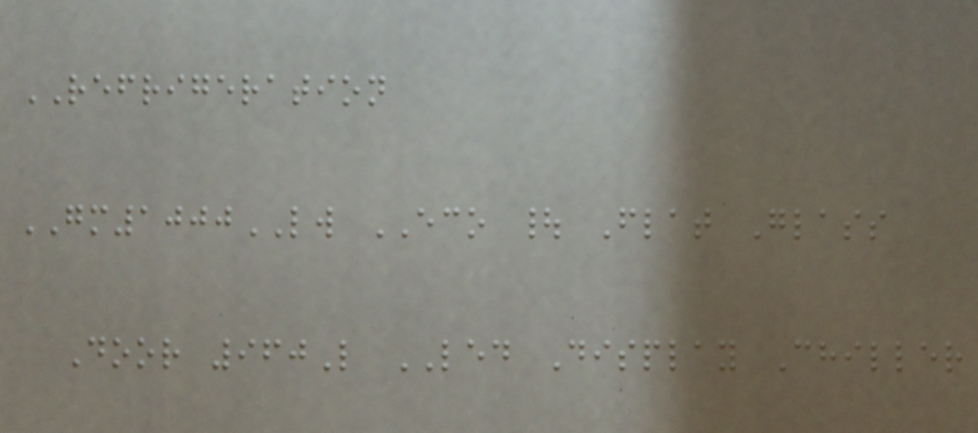REFRIGERATION
GM1000LW ECO | Flat Glass
Door 960L LED Display Chiller
